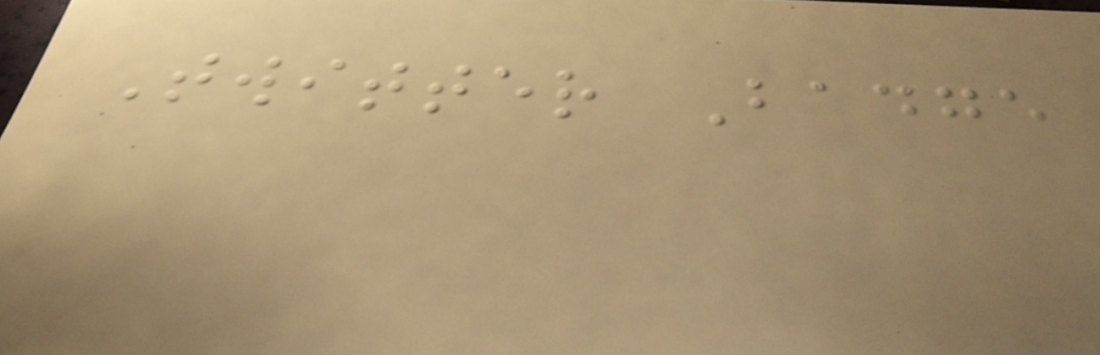Twitter Badge
